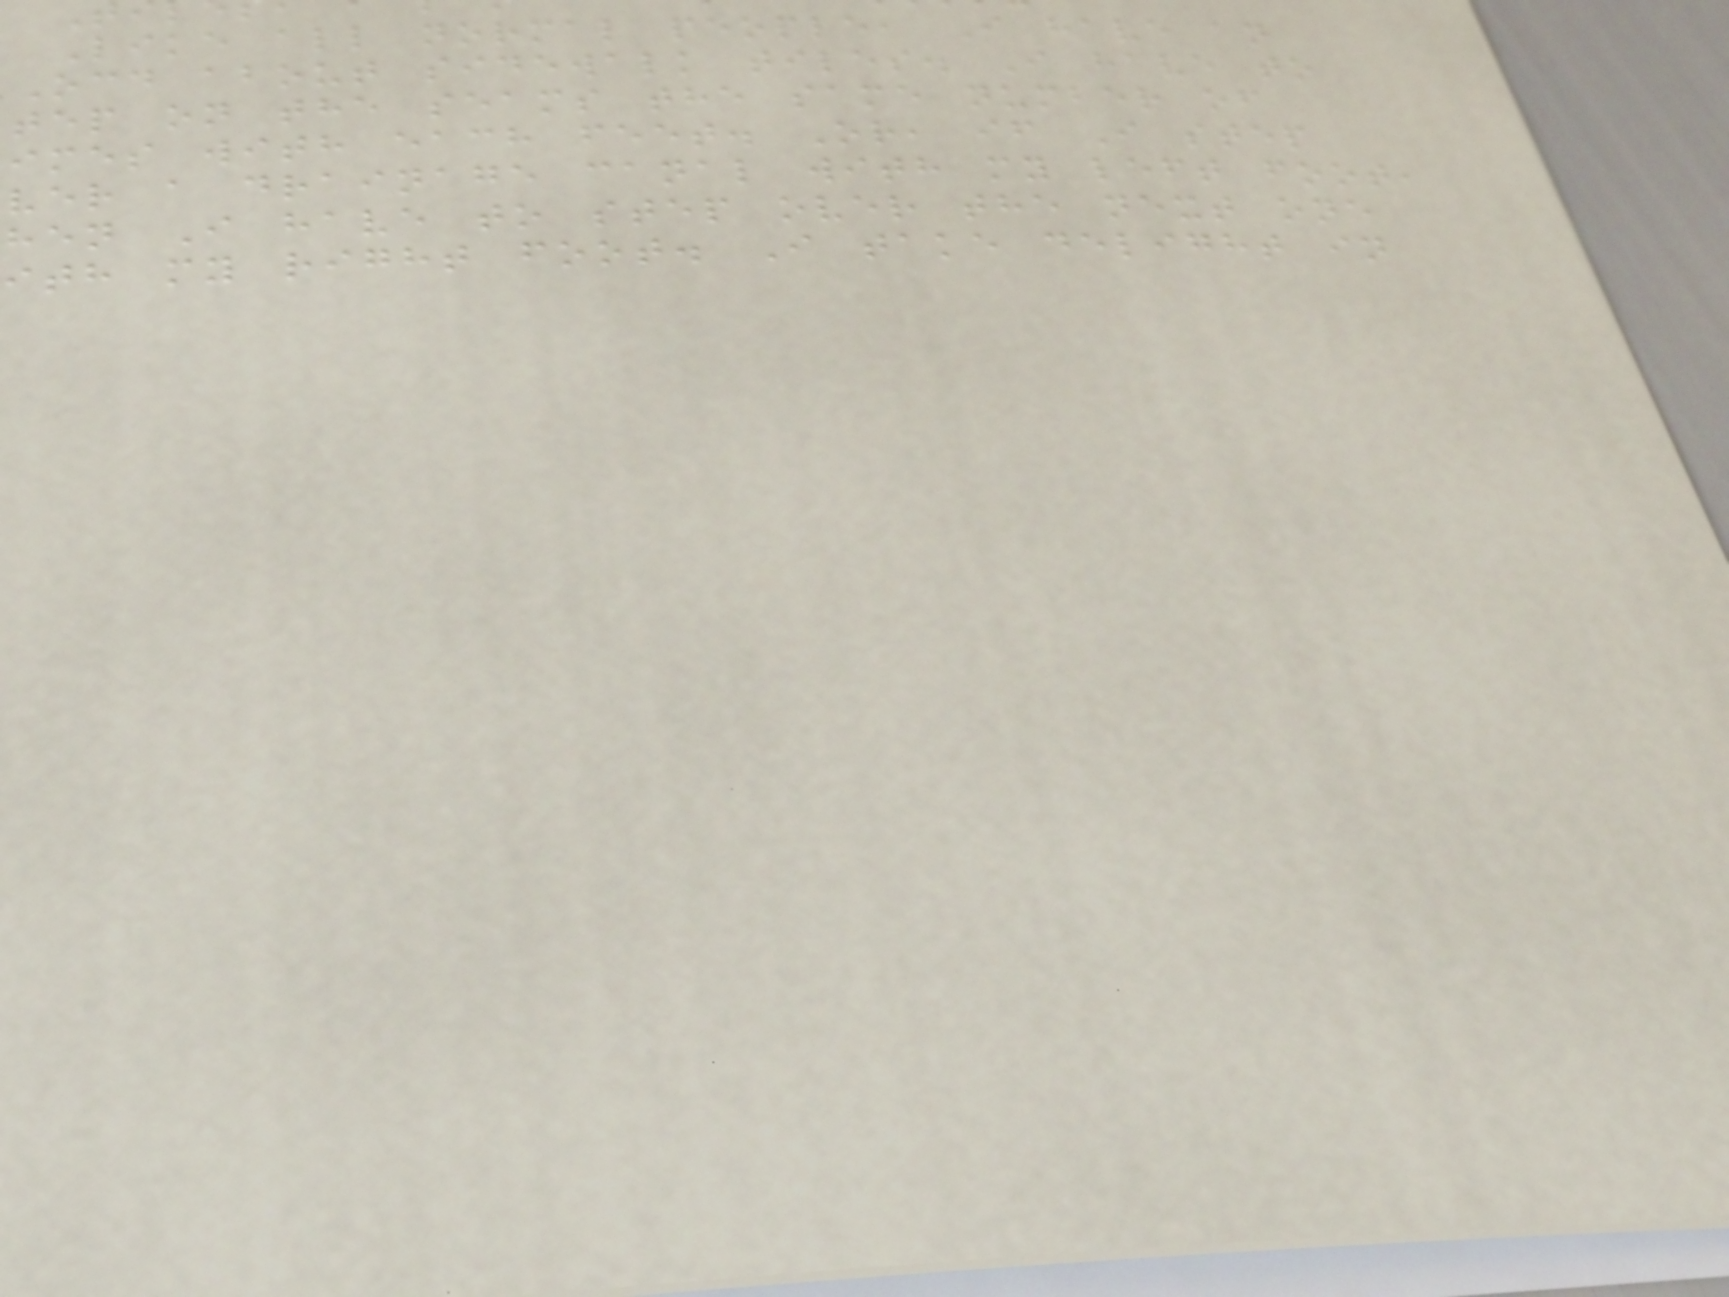Like all normal people, I have an
ocd about sidewalk tiles. I have to
tep on the seams the same number of
imes with each feet. Or, if I step
ver a drainage canal with my left foot,
hen I have to step over the next one
ith my right foot. I take delight in
